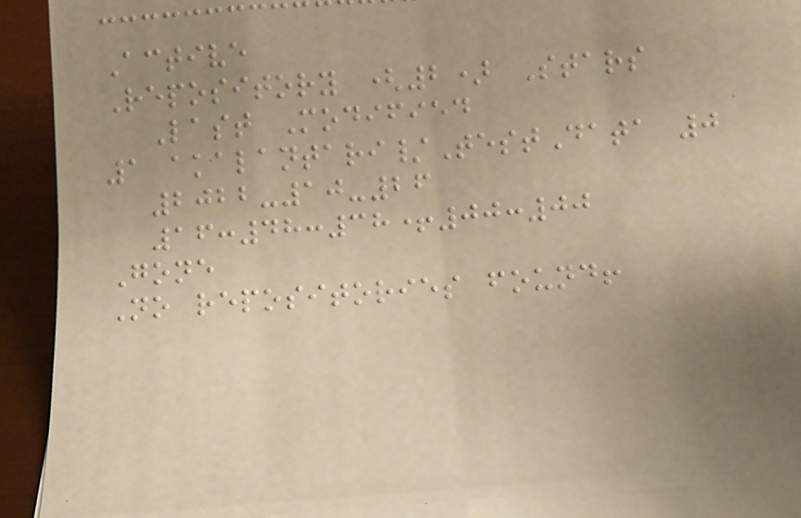Active
Repository (2) Stars
Last Modified
1 akalantari/TestData 0
2022-10-26
16:48:38+00:00
Gone
No repositories found!
